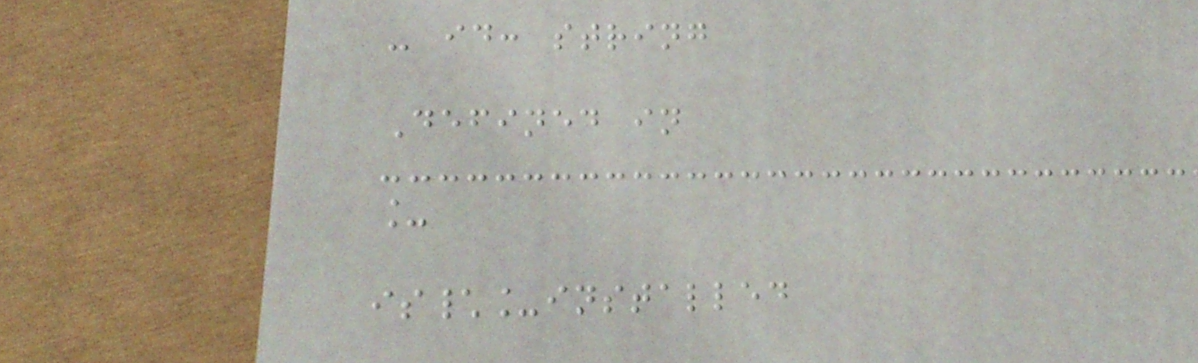- id: string
Defined in
_
is\_installed
